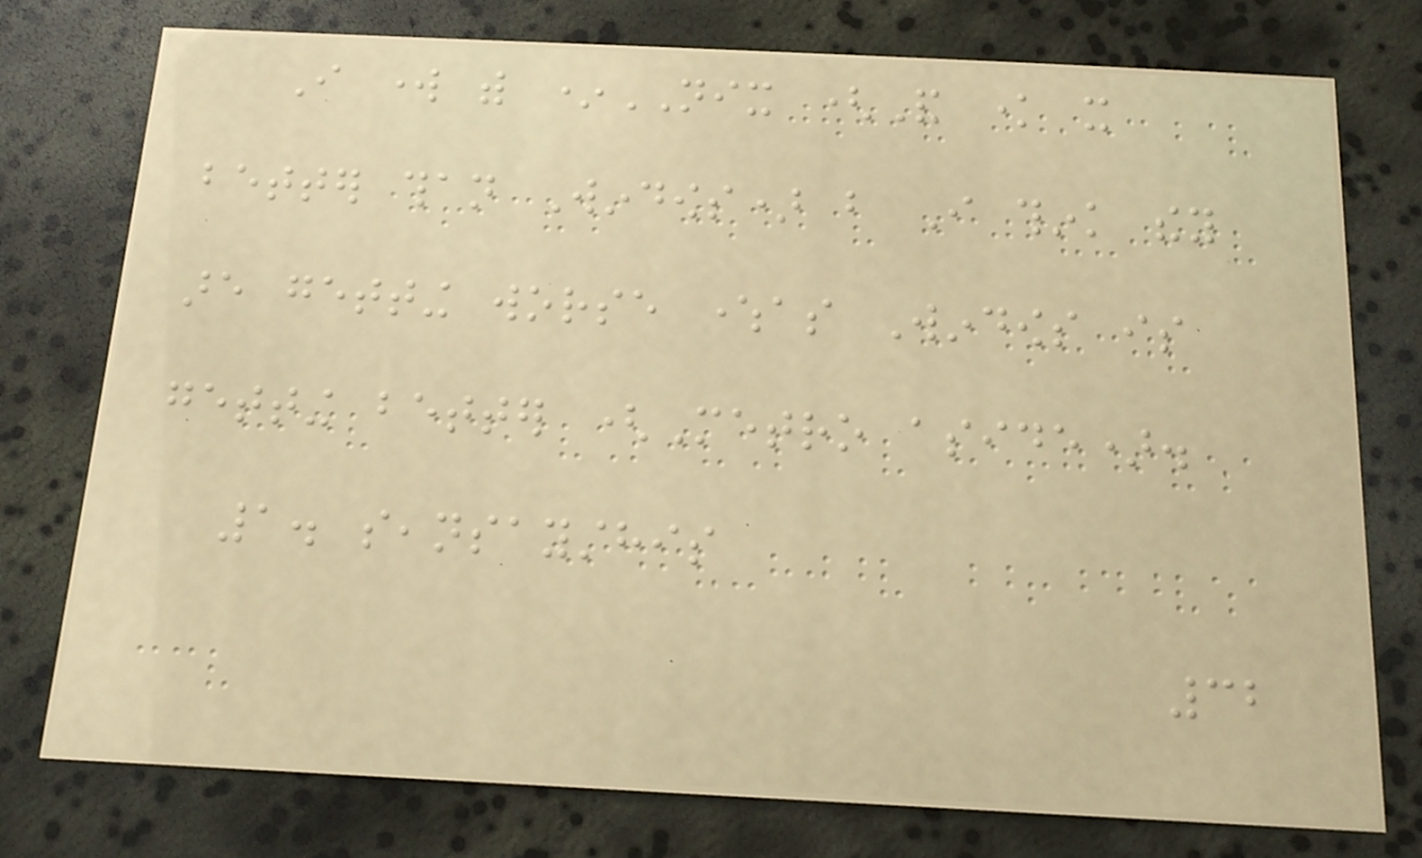I work with *NIX (And know it
better than Windows) but I think they
are getting worse whereas Windows is
getting better (Metro aside).
1. seansaysthis
32
